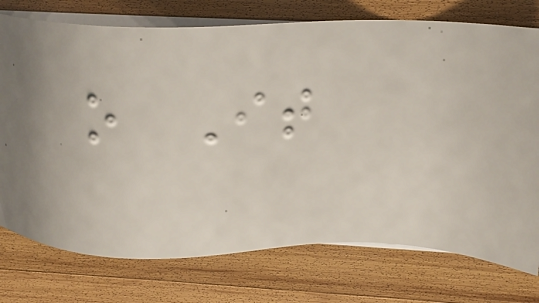o It
